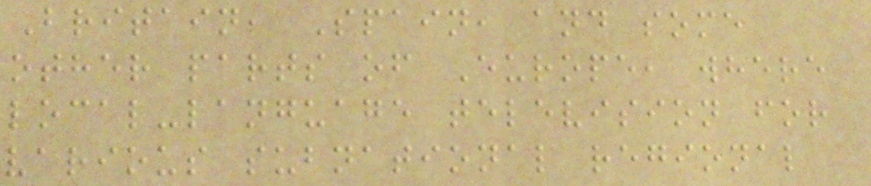Britain, Spain, and some
other parts of Europe, where
local-language television for
various subnational regional
